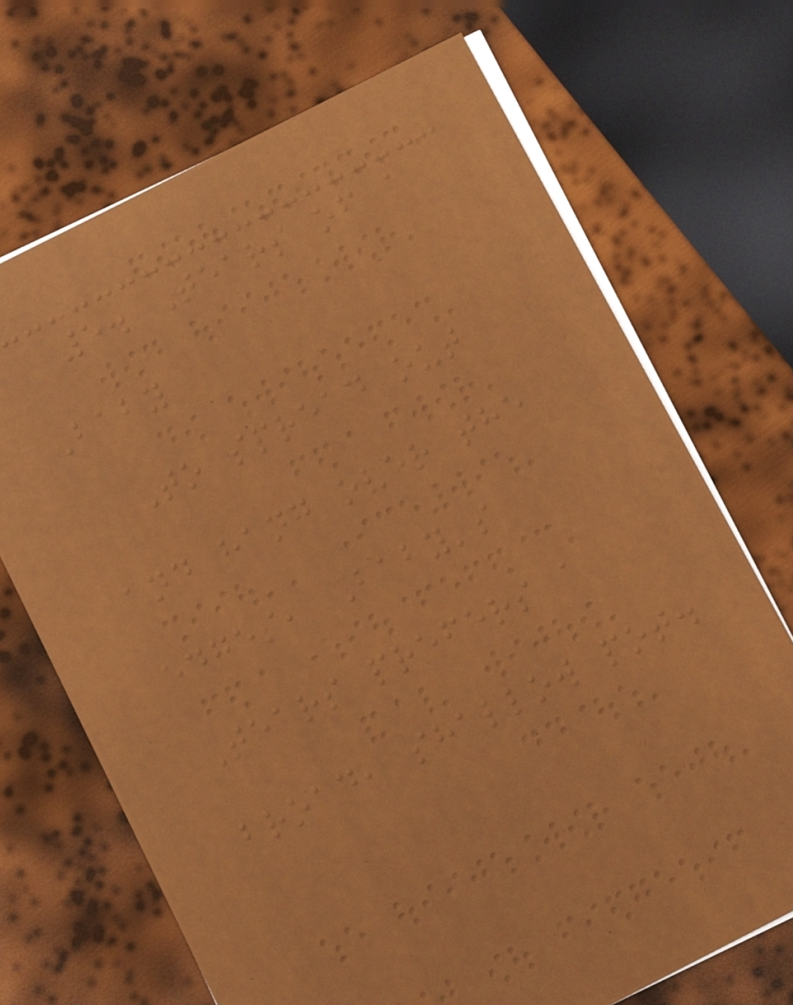5. Tears of a
Baby
To spread out
and hang over the
edges, Baby's
Tears prefers a
broad, shallow pot.
